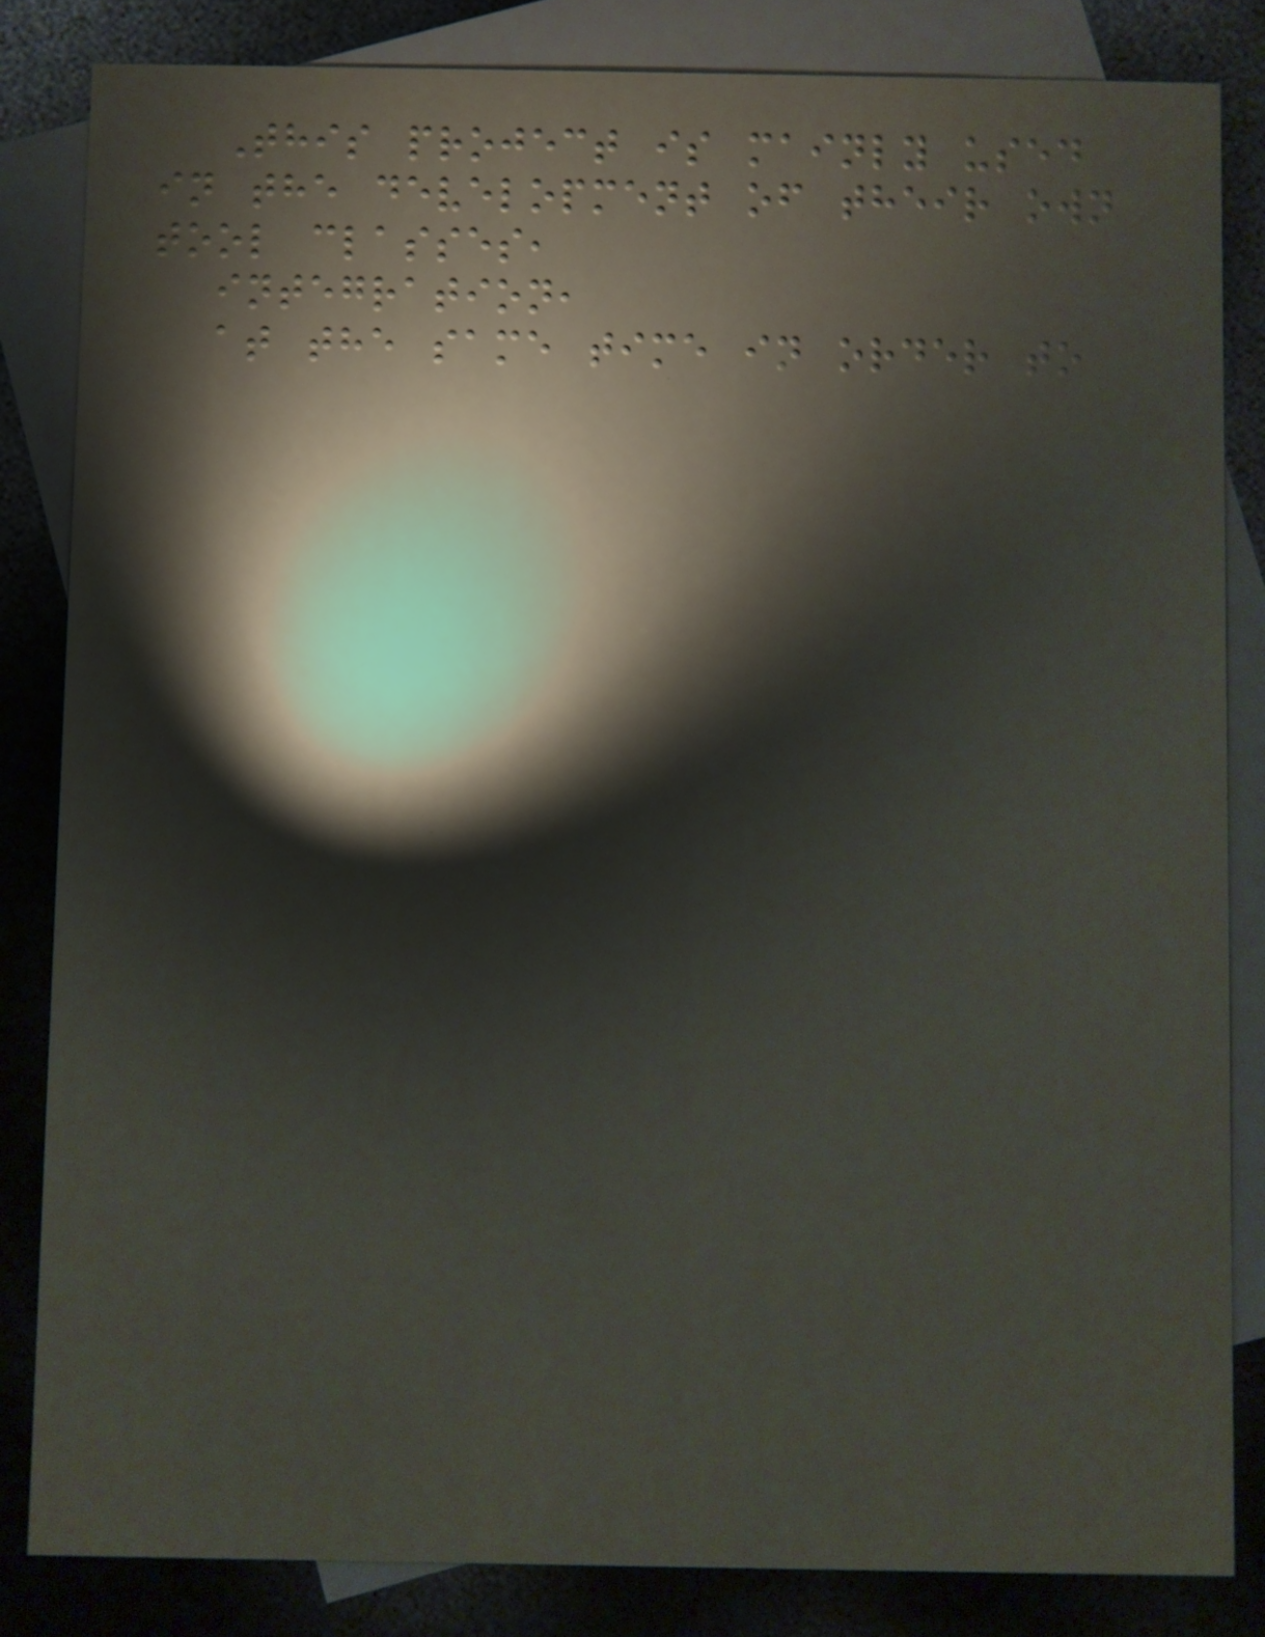This project is mainly used
in the development of their own
tool classes,
integration,
at the same time in order to
